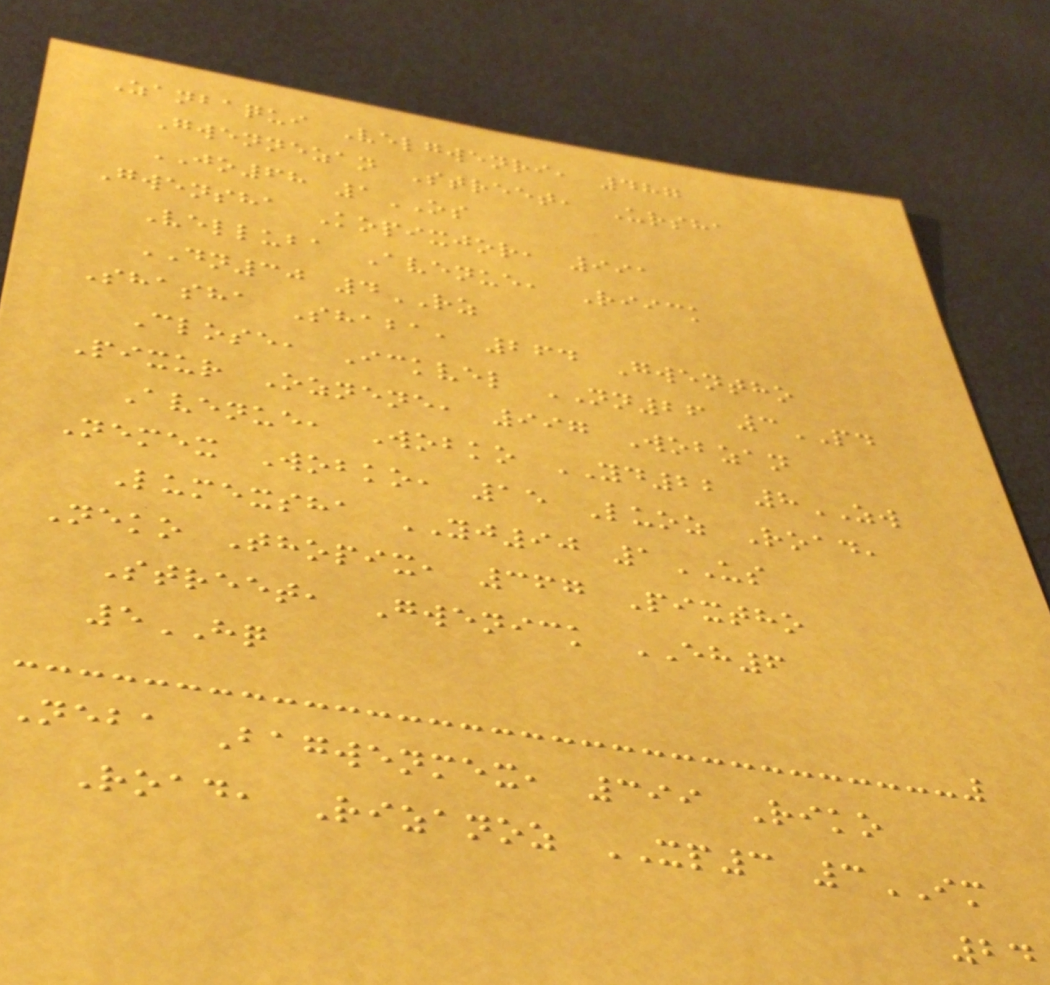Zanbaqui Velgwenri, 487
Gwennezan Street, Ursha
JO68 1OS
Gwensha Kopixjor, 991
Velluba Avenue, Riick
DN30 4RZ
Shasha Shaba, 264 Gwentho
Close, Ickvel NN26 3PD
Pixur Oznene, 997 Wobzan
Avenue, Wobko YD22 8ZW
Nemex Wobko, 15 Luoz Road,
Lumexsha YJ90 1US
Neko Thopix, 367 Pixtho
Street, Gwenick EH6
5HQ
Neba Bagwenmex, 399 Riko
Road, Rizanoz XP3 3IM
24
